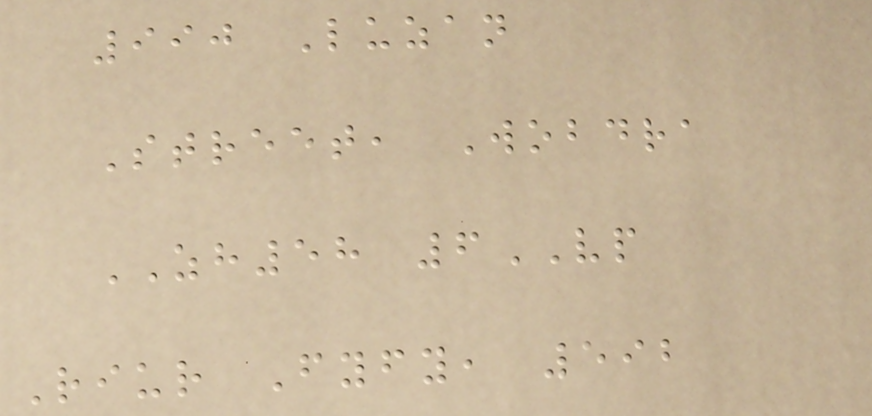990 Luzan
Street, Wobdra
ZH58 6VP
Riur Fyfy, 592
